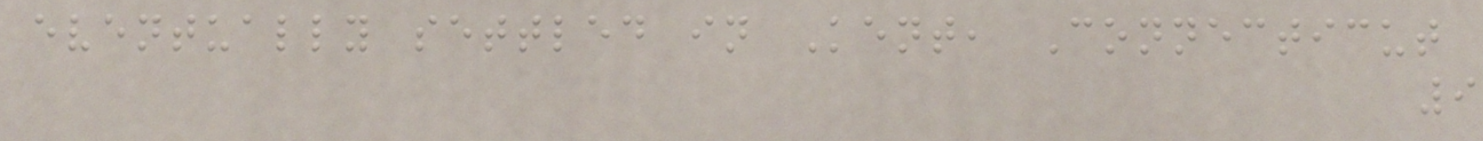eventually settled in Kent, Connecticut
9
